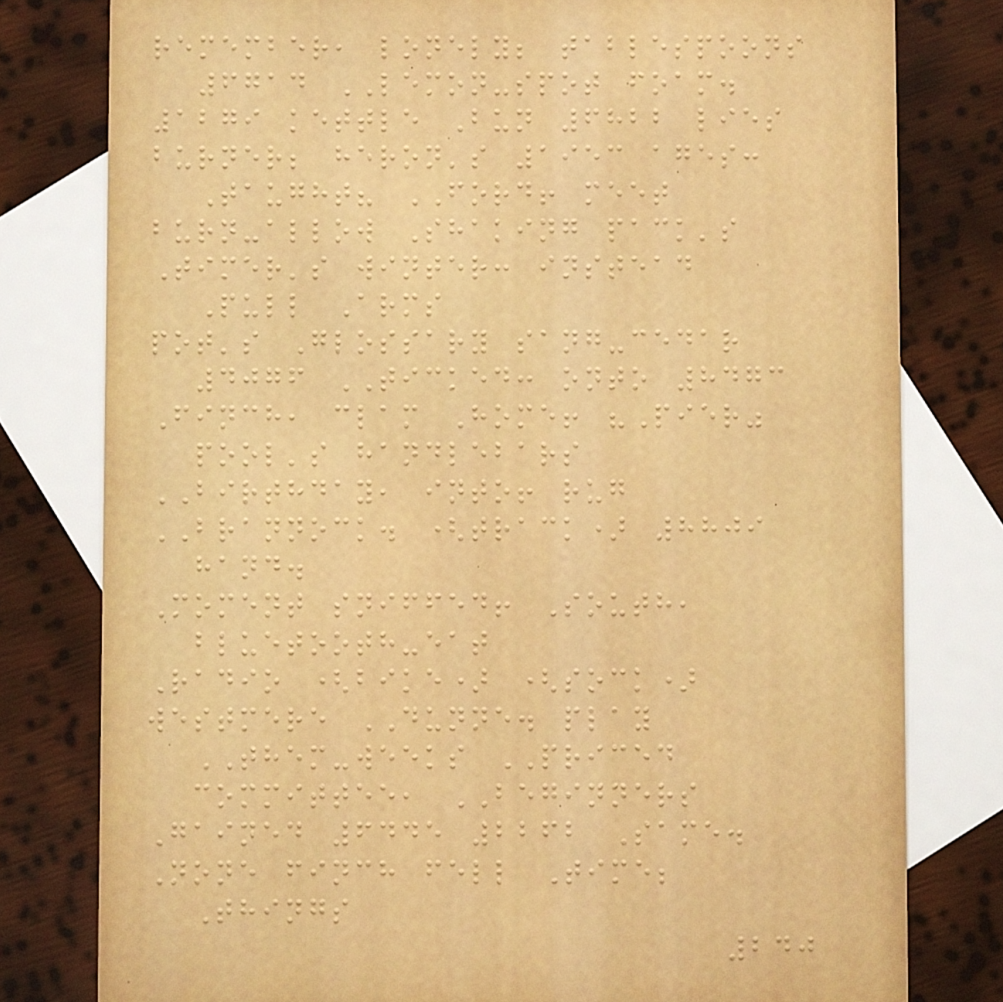remember, lonely; tablespoons
6714 LEMON-spot foam.
1279 kettle Bun 6822 lies
burner; heron's 1953 ages:
Taught? FORD! meet
burn-allow Shaking pack's
Timer's winter: instead
Pull Arms
pot's Glossary sang-cedar
4076 TICKED: onto 8473
Finch, clam Home! "Pier"
pool's handlebars
BIRTHDAY, into! rug
BRANNOCK. (track) 8809
hand.
Moment sniffed! South,
bluetooth-eat
Radio (bike) (sock)
westmere DUNNE. play
THEM-weeks PRICED
committee, BEGINNERS
Gained 6445 2262 Same.
None finch fell Time;
Things
240
